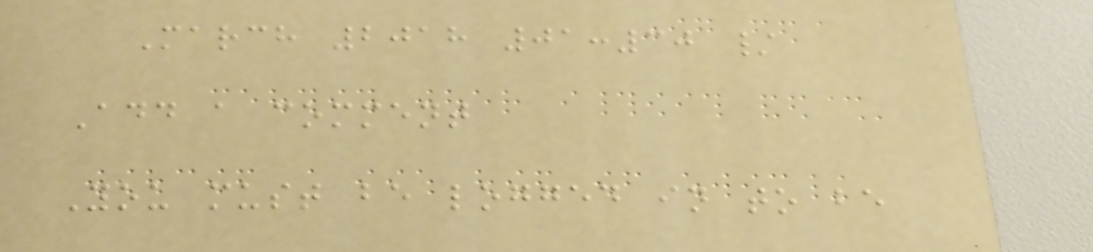March 2018 01:30 /
Add a comment
You must be logged in to be
